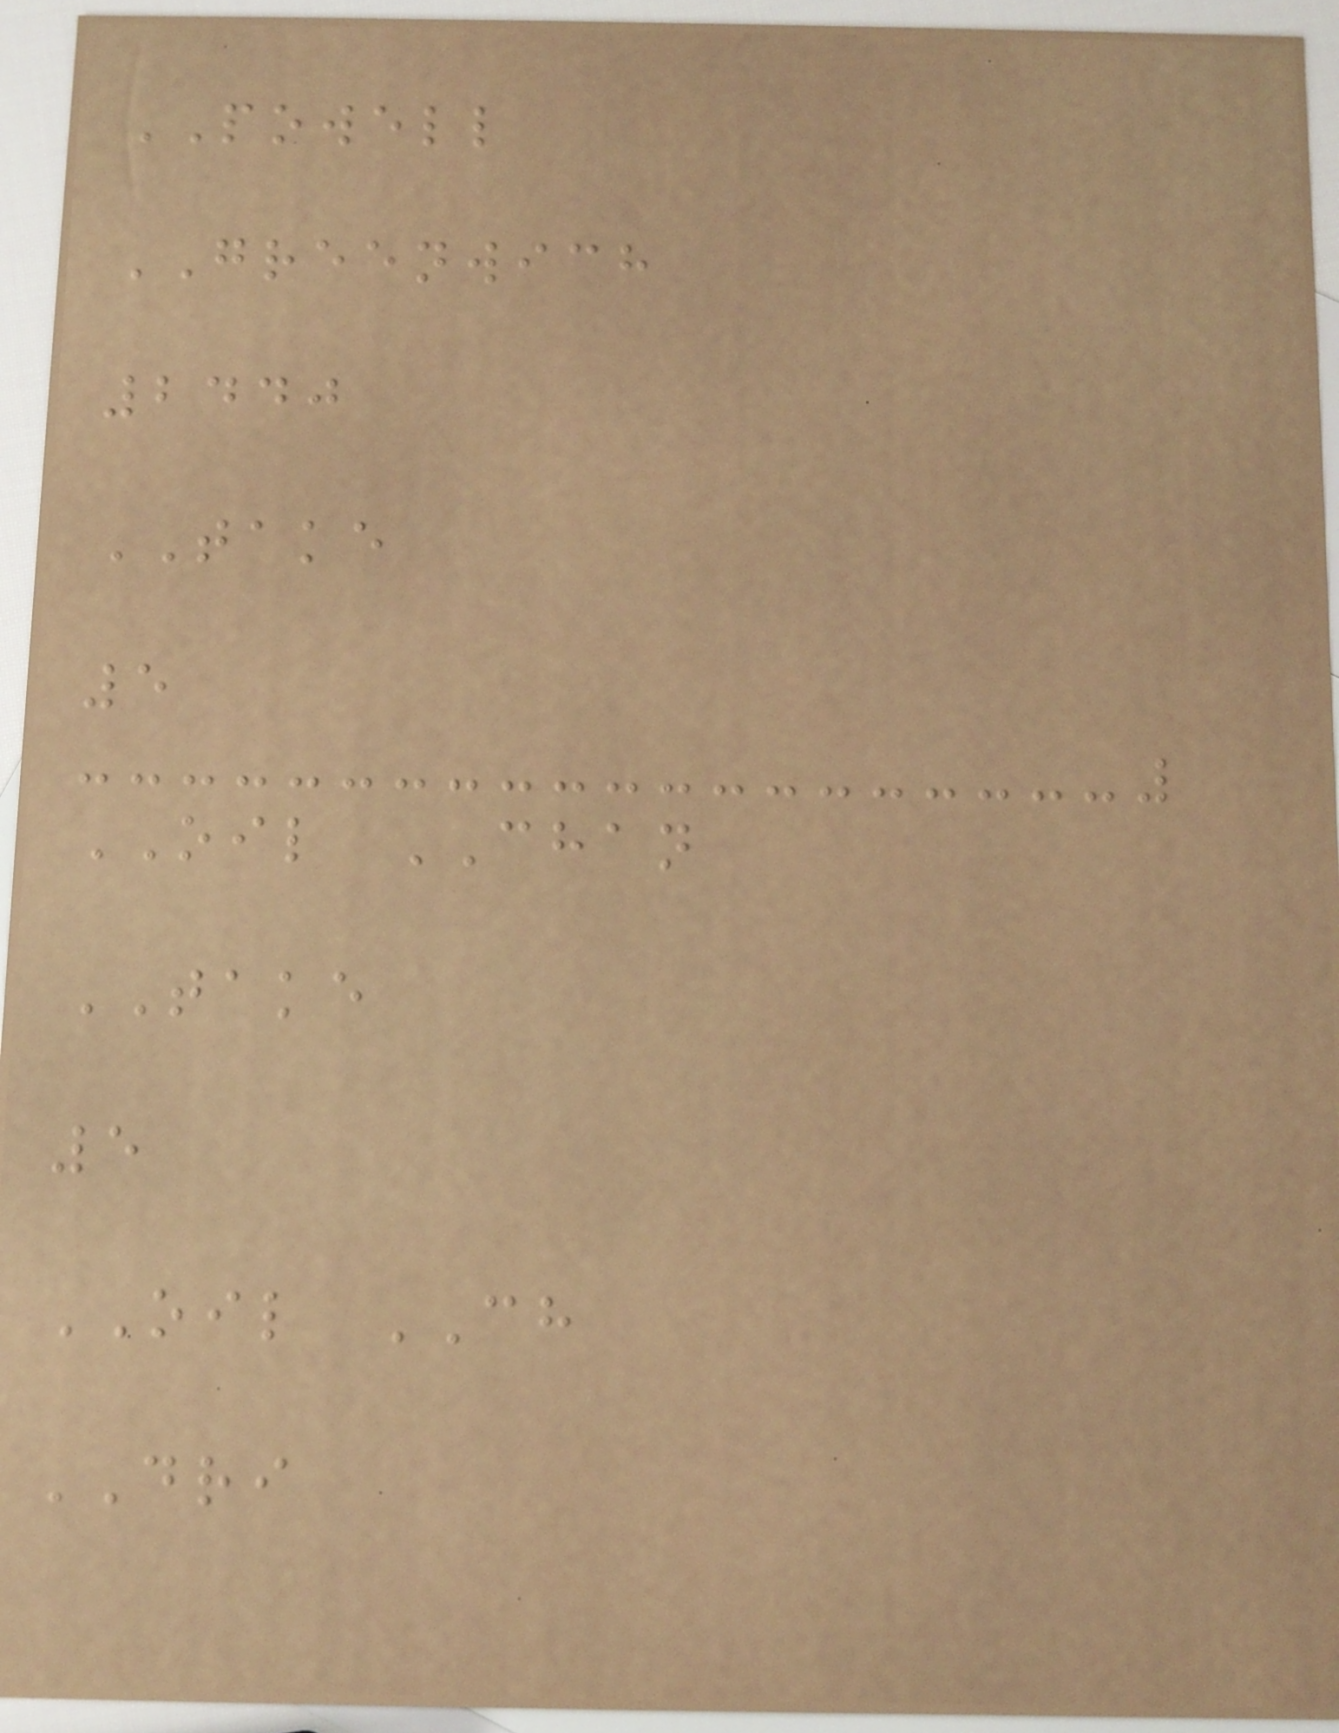POWELL
GREENWICH
2440
TAKE
5
OIL CHAN
TAKE
5
OIL CH
DRI
